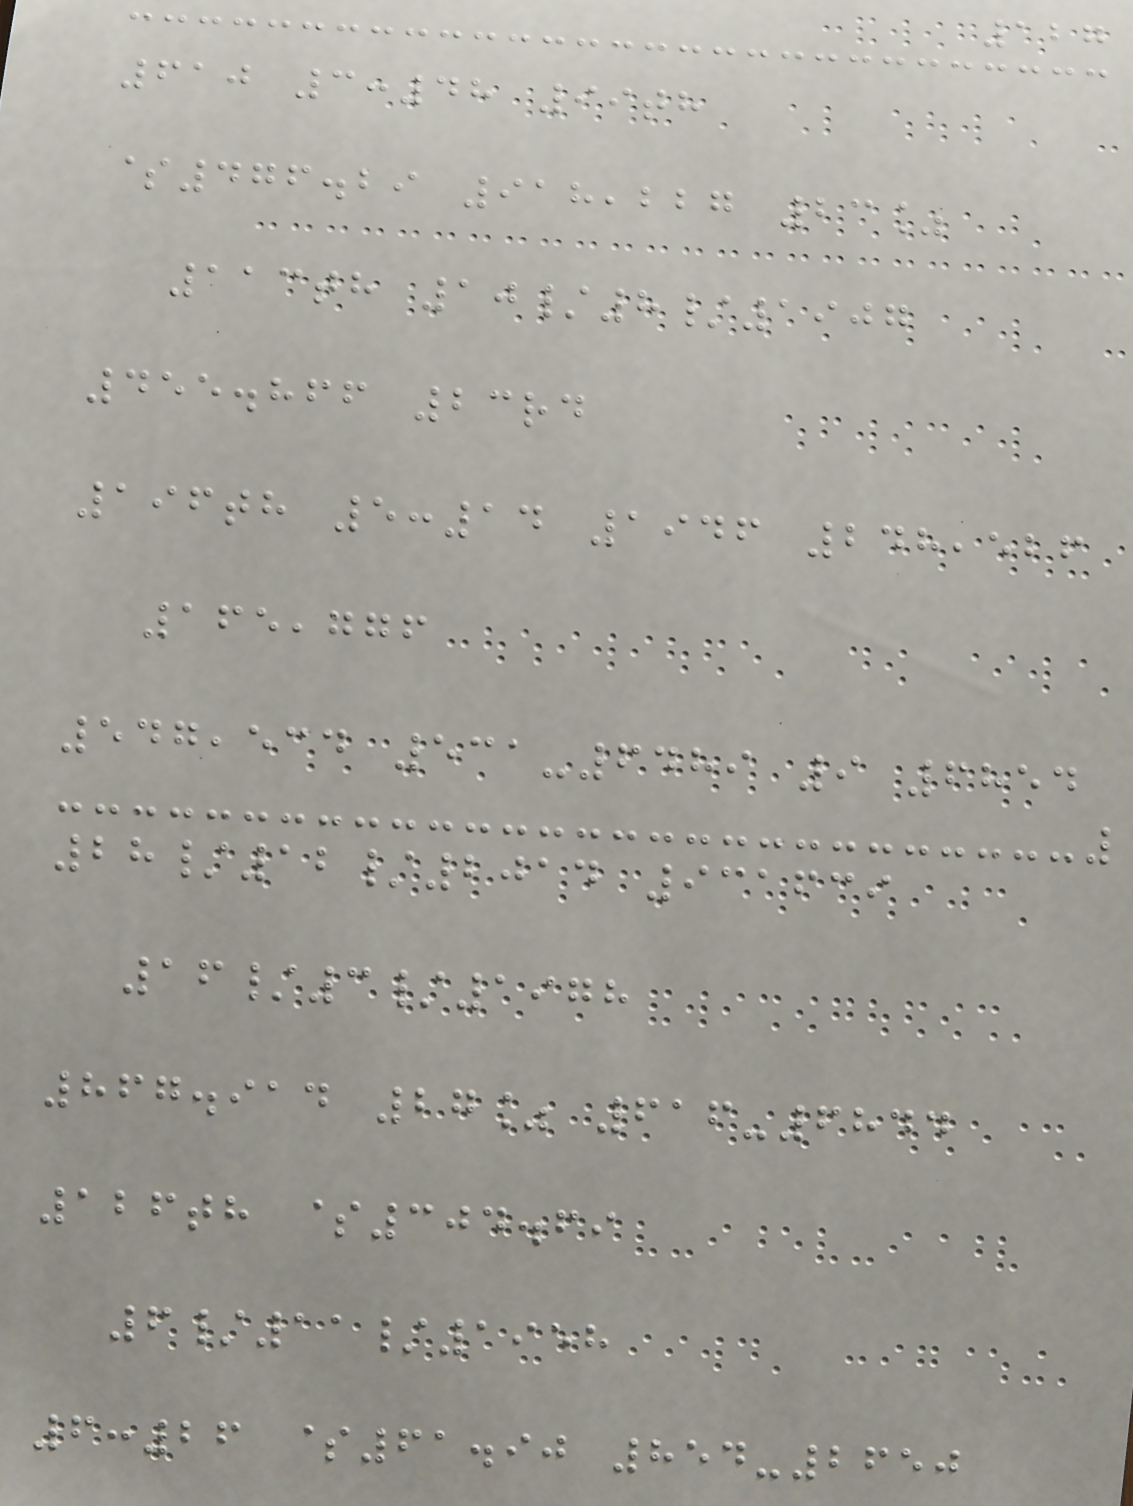127
610 3:48 99th
$476.29 918,227 23%
113th 10/8/1907
455.866 23rd
196th 5:14 1946 248,526
165,776
547,534 531-6489 9 6854
28/12/2014 931639
16/3/1978
867.914 27% 616-6844
126th $304.69
6/11/1958
6:26 $61.90 854-2650
